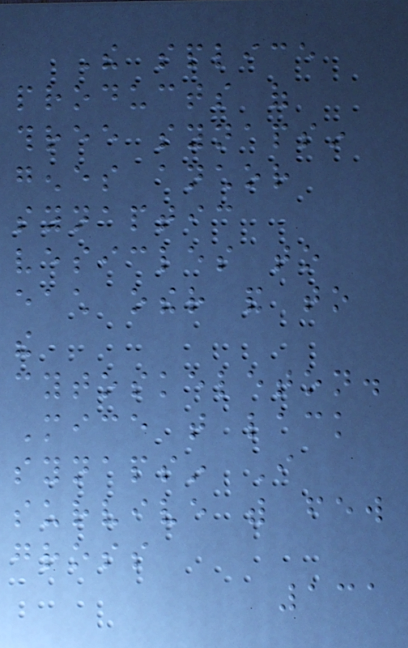The splice
products of
three synapsin
genes anchor
synaptic
vesicles to
each other and to
the
cytoskeleton.
Mice that lack
synapsin I
survive with few
gross
131
